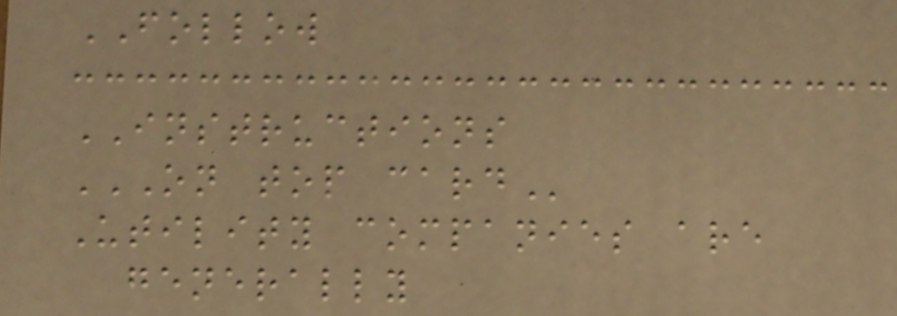FOLLOW
INSTRUCTIONS
ON TOP CARD
Utility companies are
generally
